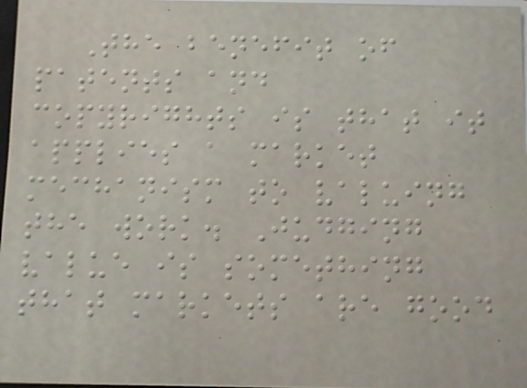The benefit of
patents and
copyrights is that it
applies a market
mechanism to valuing
the work. Judging
value is something
that markets are good
